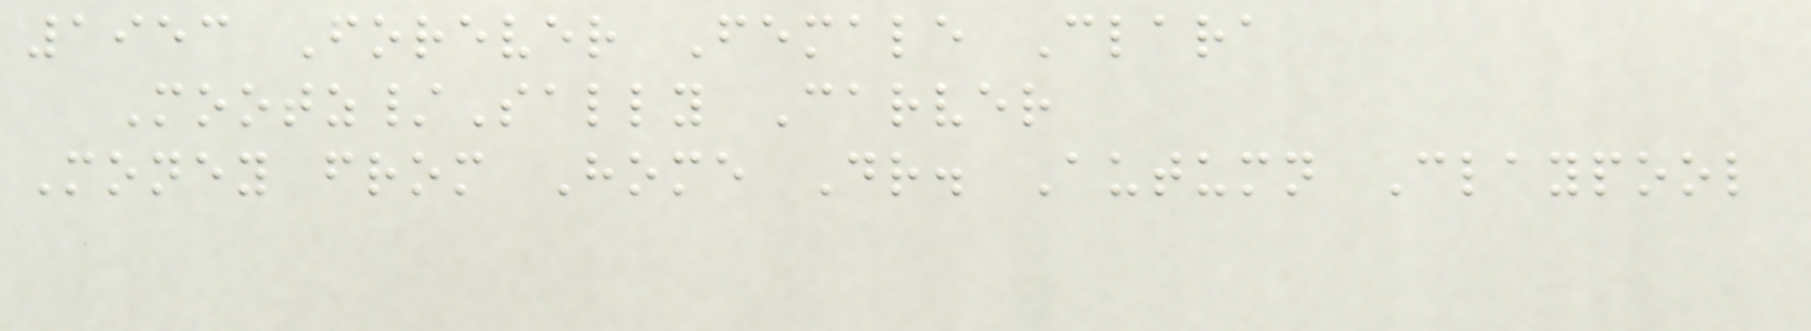1953 Forever Female Clara
Mootz/Sally Carver
Money from Home Dr. Autumn Claypool
